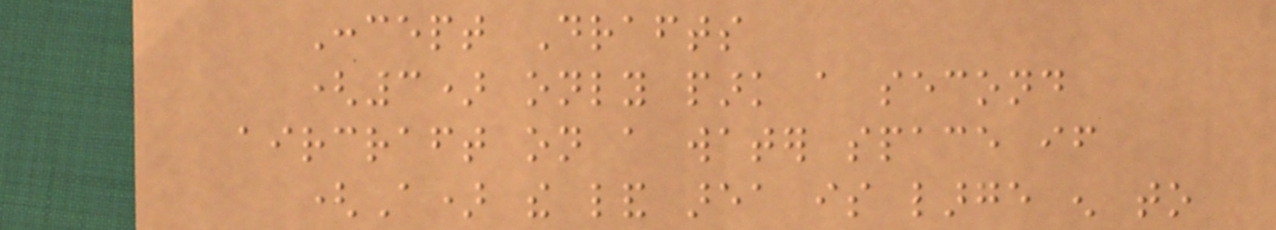Concept Drafts
(3) only park a second
aircraft on a water space if
(A) the land area is large enough to
